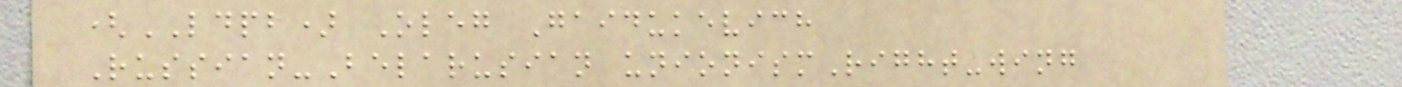(LDPB) Oleg Gaidukevich
Russian-Belarusian unionismRight-wing
